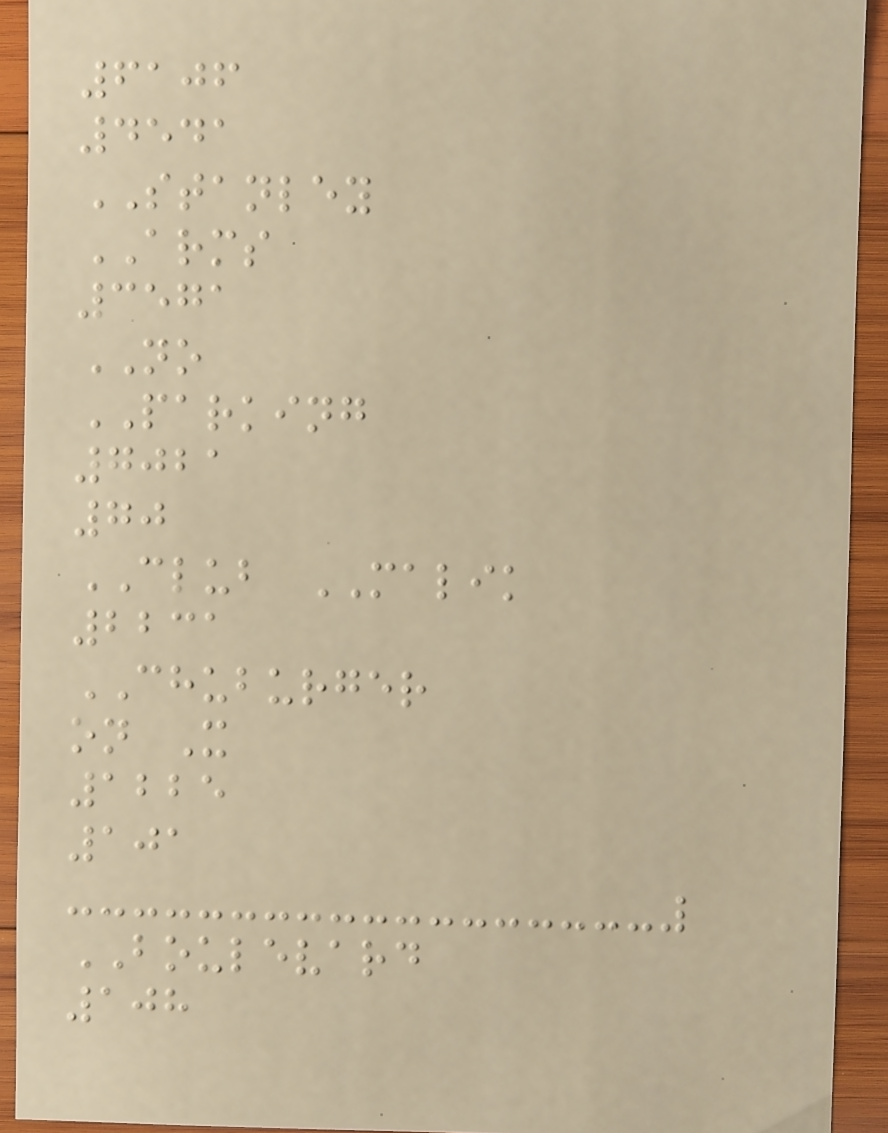6106
4541
STANLEY
ARMS
3571
NO
PARKING
7021
70
CLUB MALIK
2231
CHUBURGER
on X
1225
101
BOULEVARD
108
